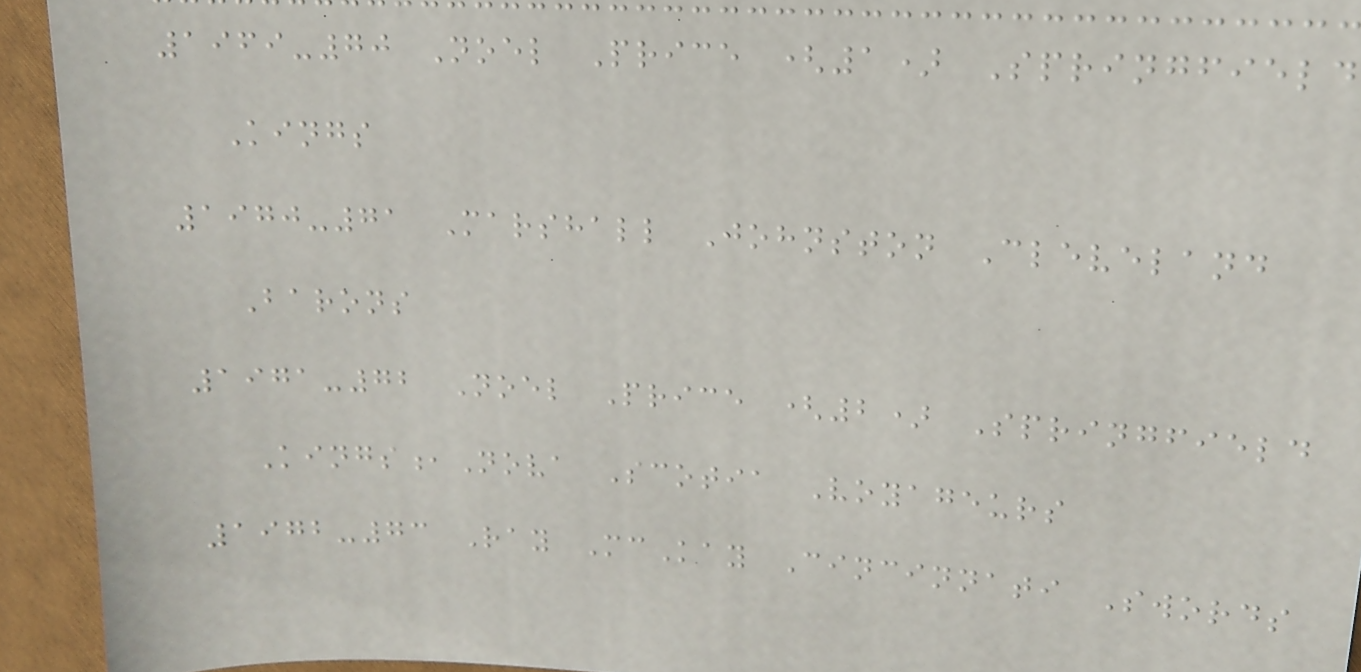1969-70 Noel Price (1) Springfield
Kings
1970-71 Marshall Johnston Cleveland
Barons
1971-72 Noel Price (2) Springfield
Kings,Nova Scotia Voyageurs
1972-73 Ray McKay Cincinnati Swords
